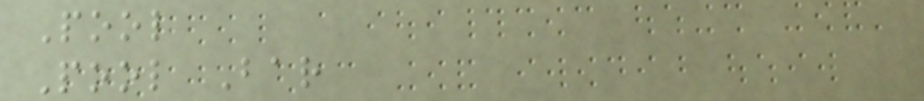Pool
Pool Bar
